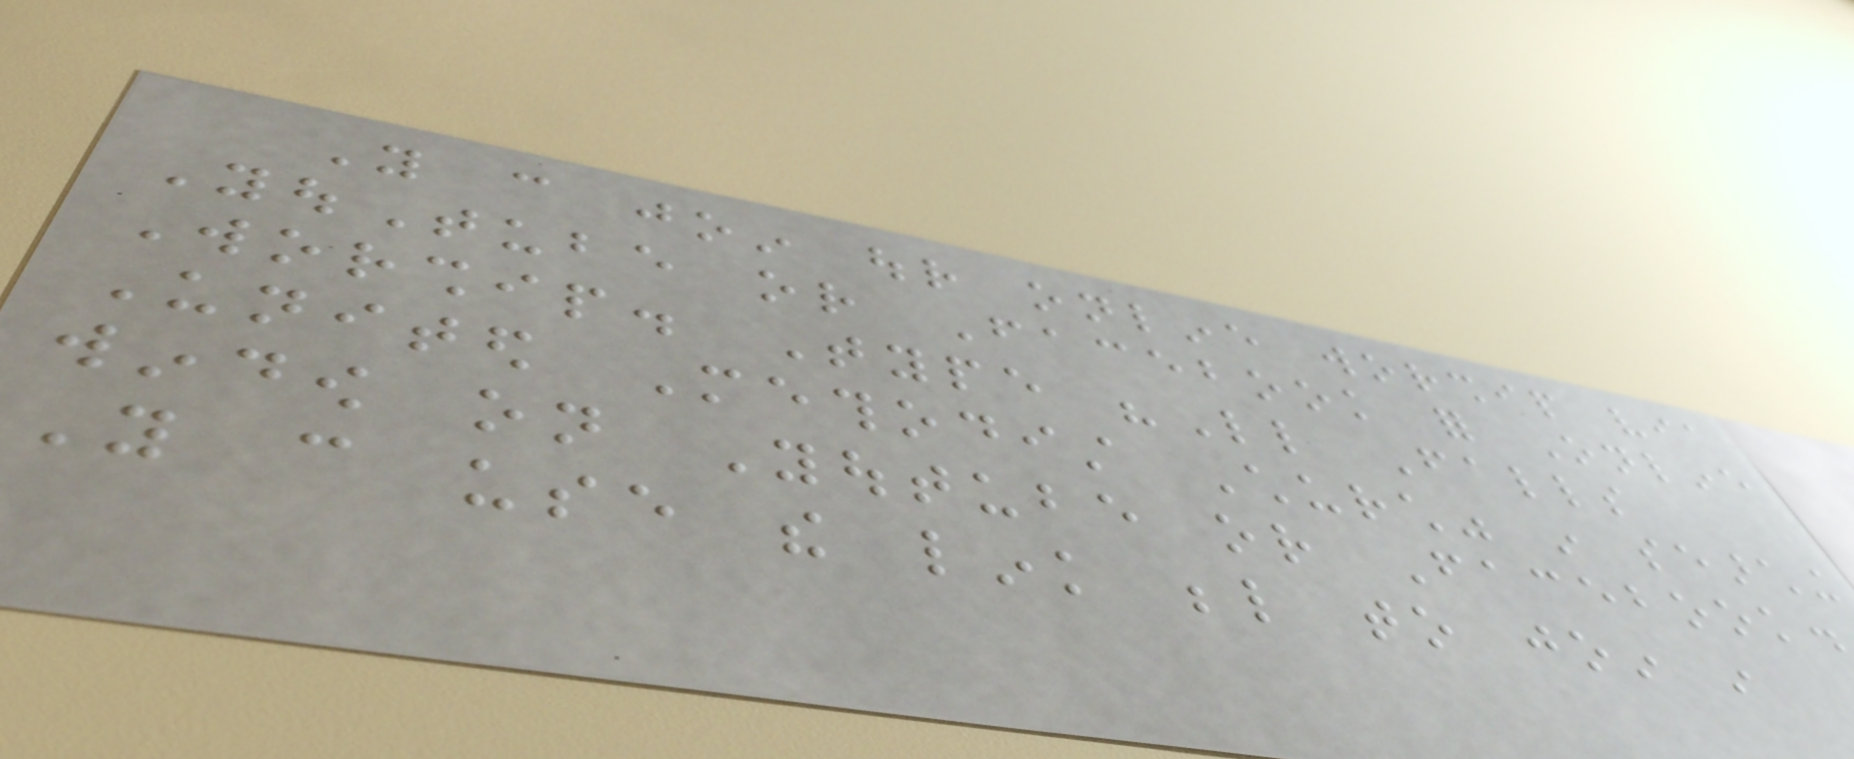You can join our online worship via
YouTube or Facebook for Online
Worship. Type "Little Falls
United Methodist Church" in searching
window on Youtube or Facebook.
You can use the link below to join in
